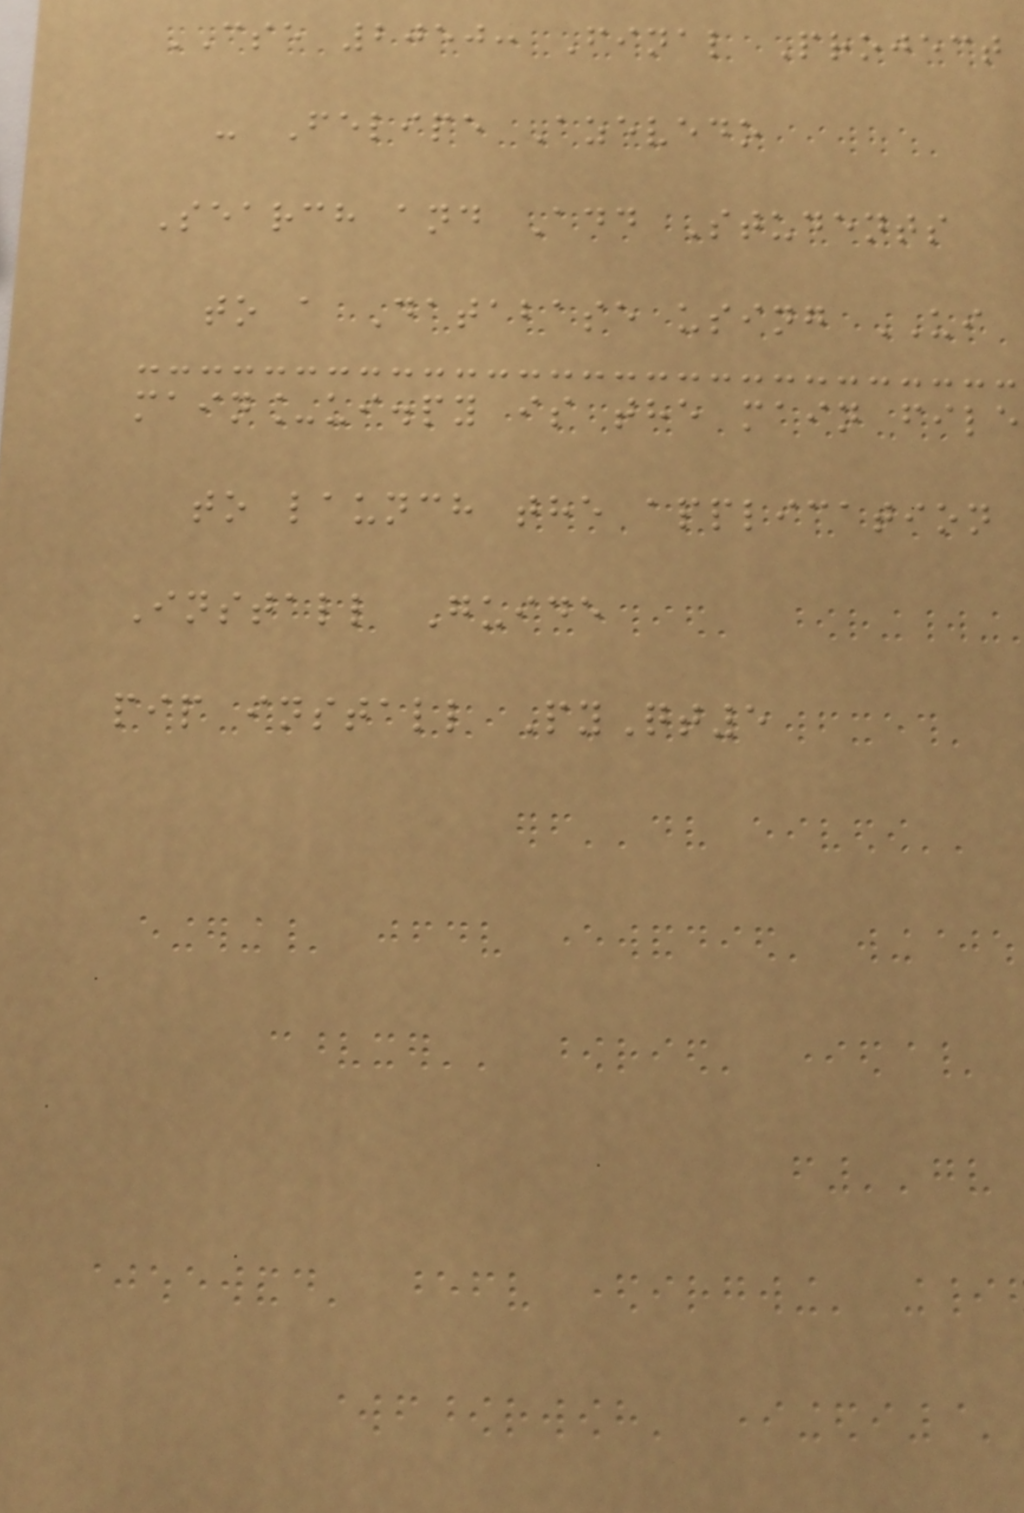CSE 2050: Final Project
- Felipe Azevedo
Search and Add Students
to a Database using UI
main_ui.py is the main file
to launch the application
Install Guide
pip install PyQt5
